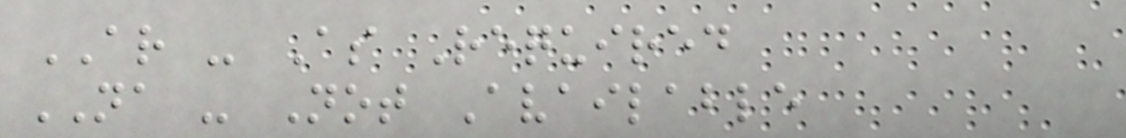AR - As Required
NA - Not Available
